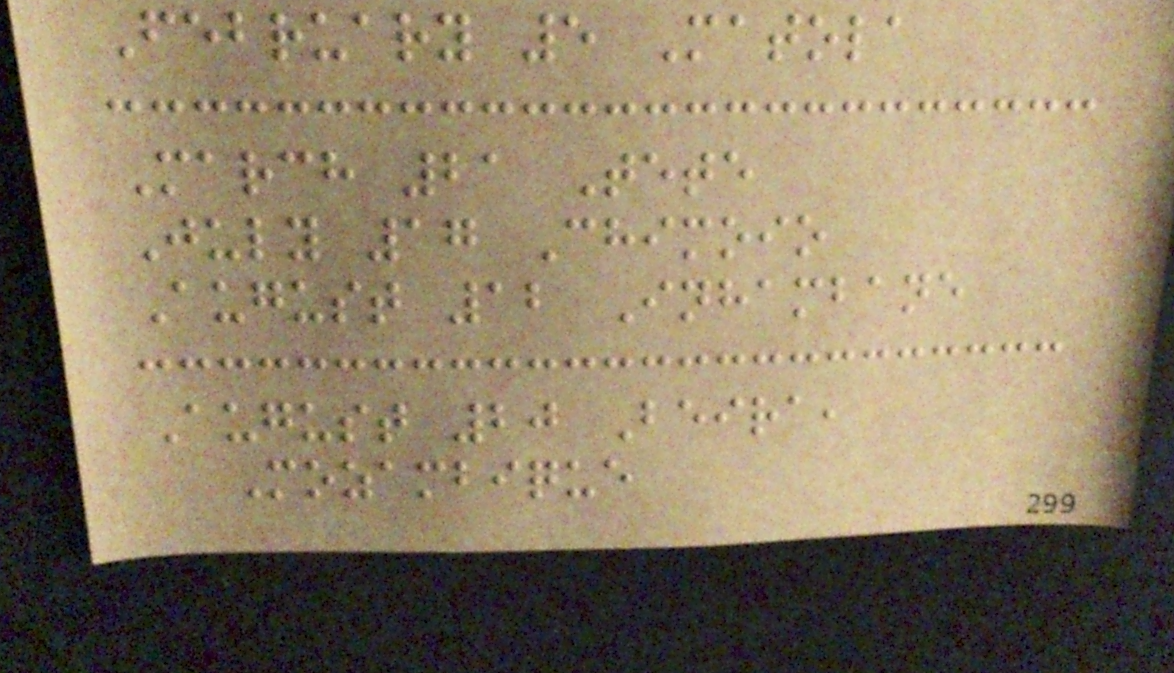February 5 Matola
March 21 Tete
July 17 Chimoio
August 12 Inhambane
August 20 Beira,
Mozambique
